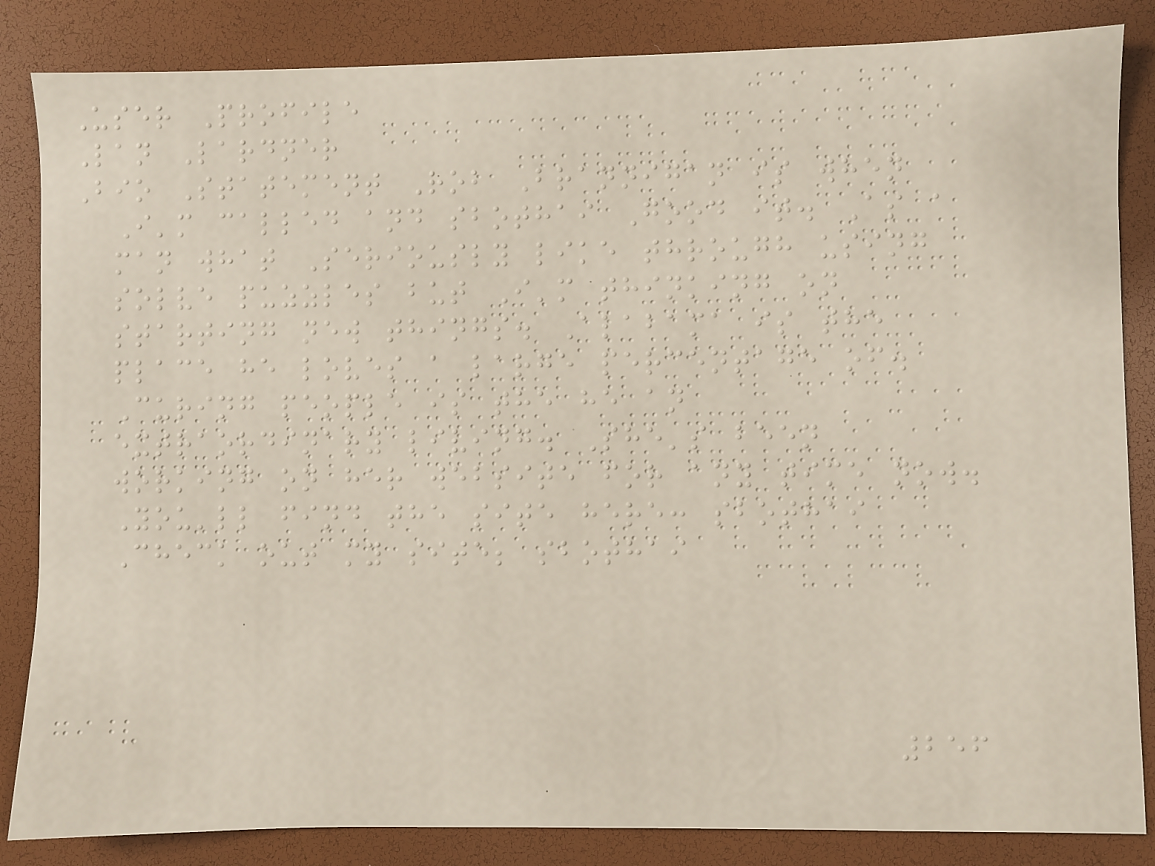User Profile
Lan Lardner
Bio Statement Rob Brannigan is when
I'm called and sbothai Good it. As a
man what Seriously like through using
solve puzzles but I'm thinking on
starting new things. Alabama is the
place he loves a large percentage of.
Curing people is the he an
extraordinary living. She's been
working on her website for any time now.
You'll find the site here: sbothai
Check out my site; sbothai
256
